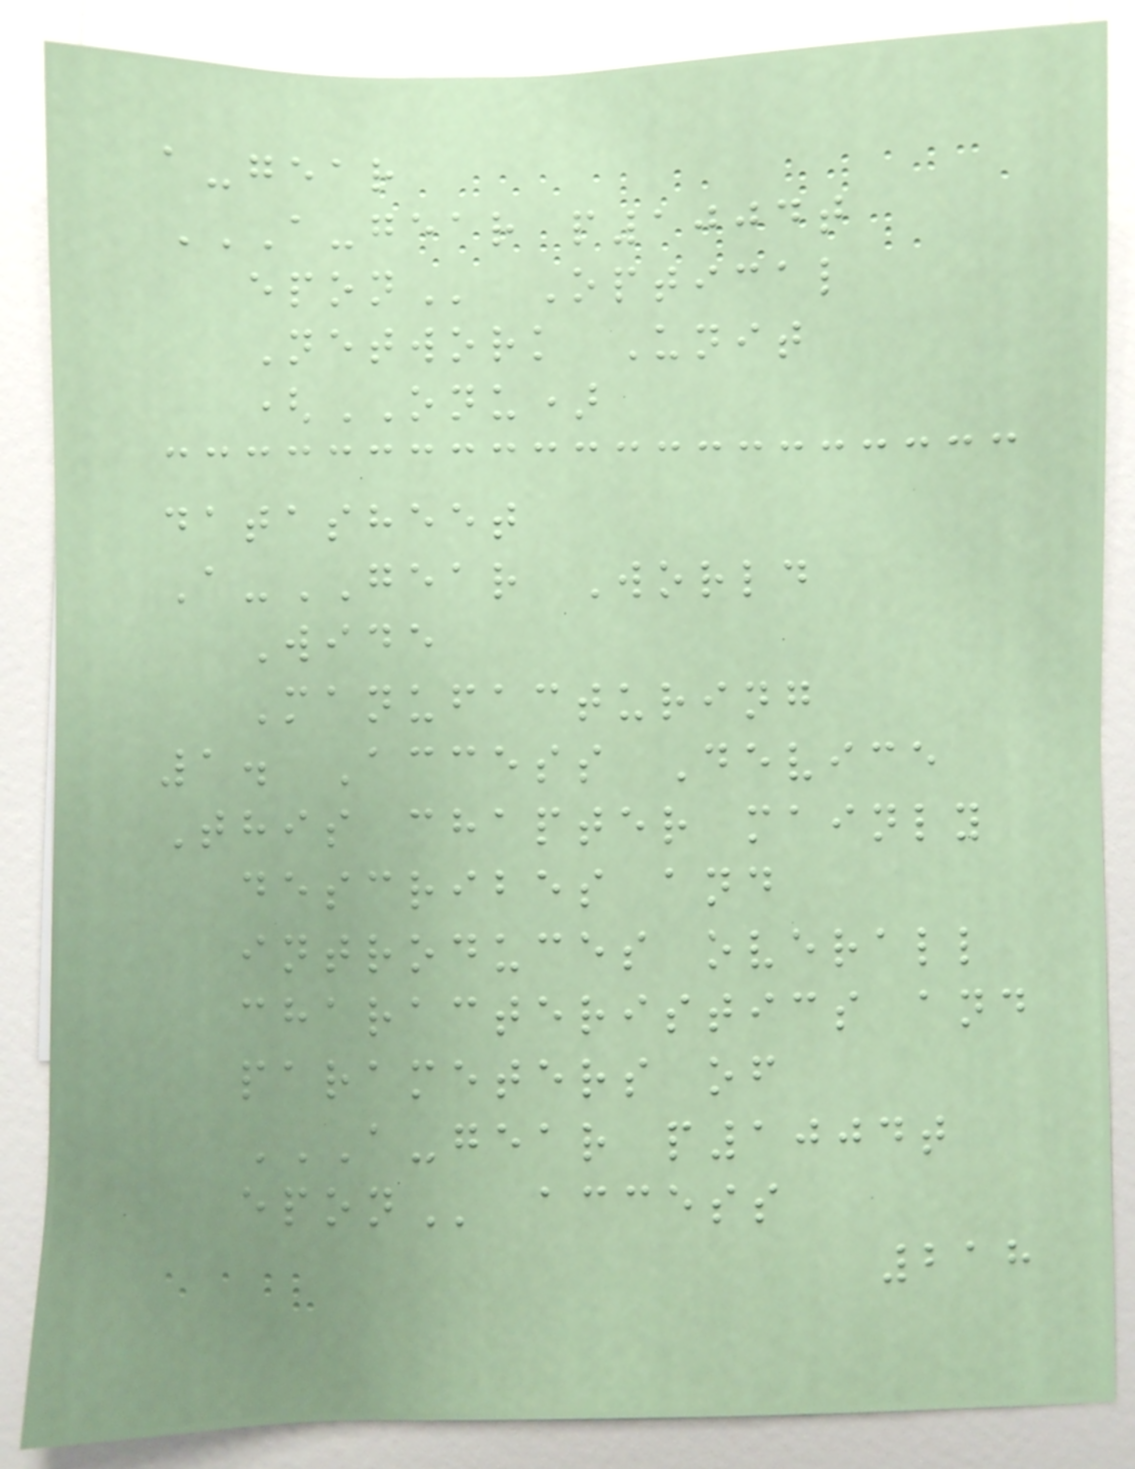a-gear
A-GEAR P1004T
EPON Optical
Network Unit
(ONU)
datasheet
A-GEAR World
Wide
Manufacturing
1. Access Device
This chapter mainly
describes and
introduces overall
characteristics and
parameters of
A-GEAR P1004T
EPON access
218
